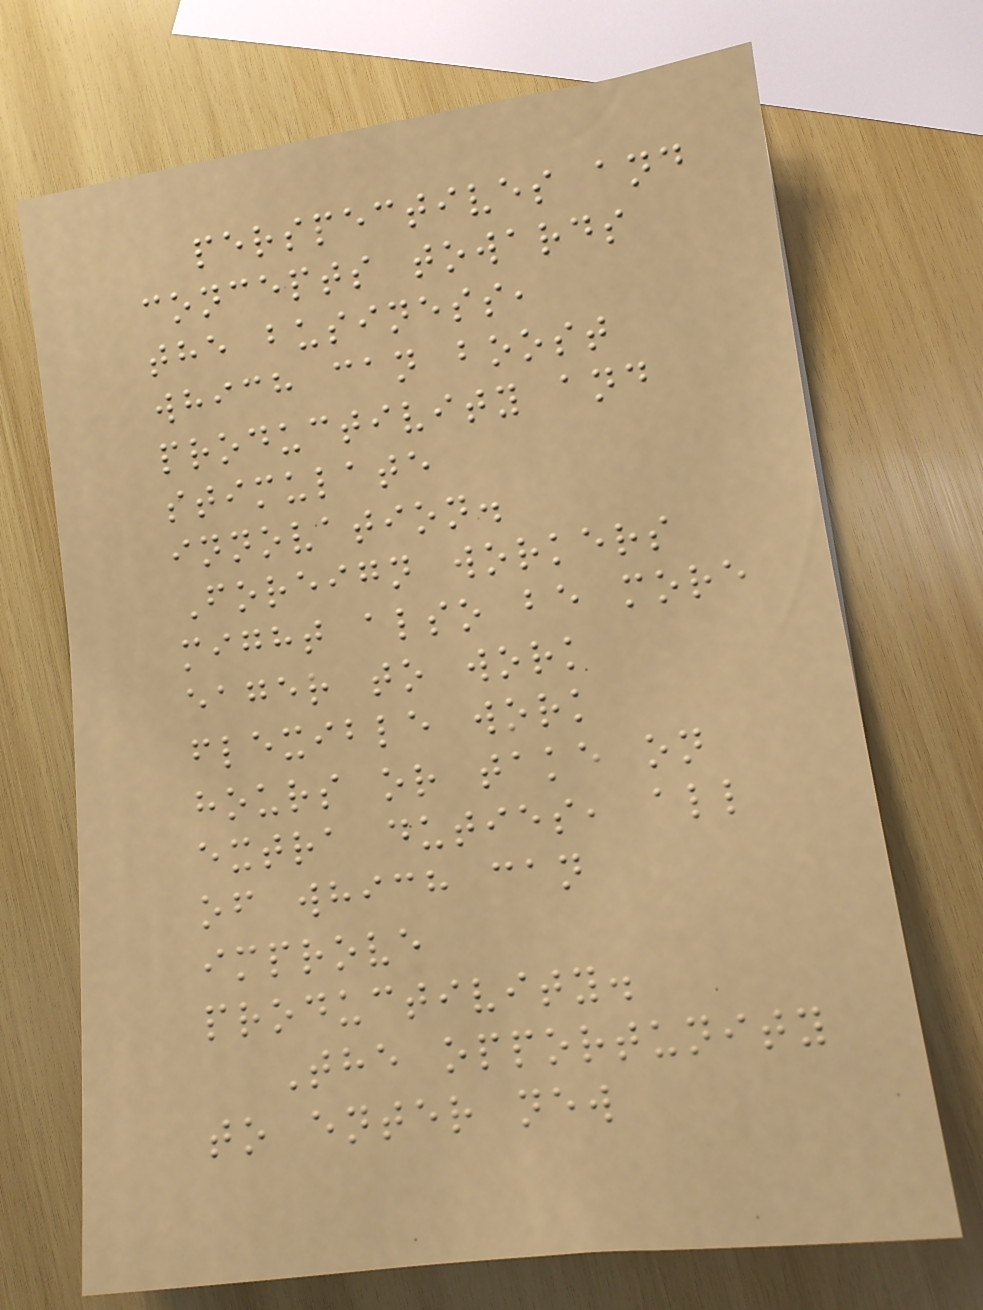perspectives and
concepts towards
the business,
which can boost
productivity and
stimulate
innovation.
Foreign workers
might also be more
eager to work
flexible work
hours or take on
extra duties, all
of which can
improve
productivity.
The opportunity
to enter new
